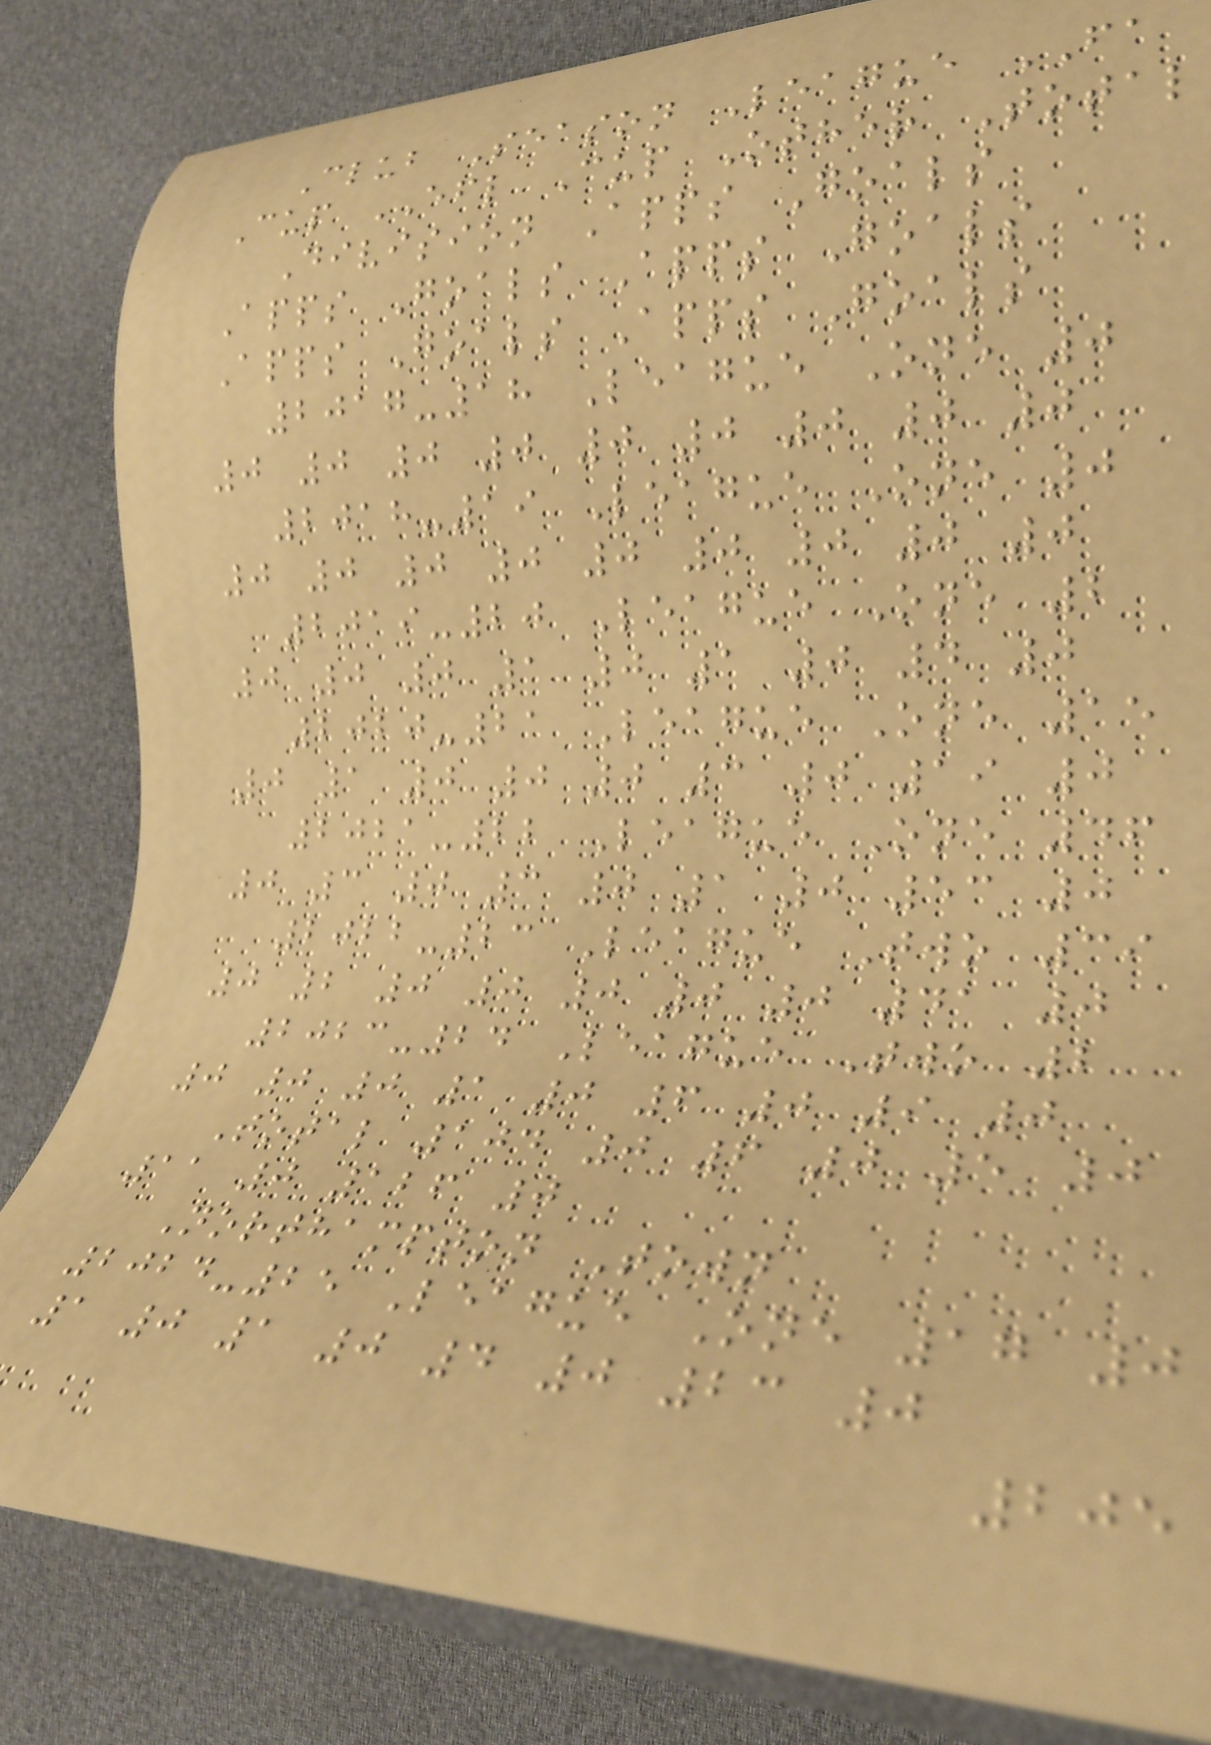Club Season League FA
Cup EFL Cup Other Total
Division Apps Goals
Apps Goals Apps Goals
Apps Goals Apps Goals
2017-18 League One 0
0 0 0 0 0 0 0 0 0
2018-19 League One 0
0 0 0 0 0 0 0 0 0
2019-20 League One 2
0 0 0 1 0 1 0 4 0
2020-21 League One 15
0 1 0 0 0 3 0 19 0
2021-22 League One 46
0 3 0 3 0 1 0 53 0
2022-23 League Two 39
0 2 0 0 0 0 0 41 0
2023-24 League Two 2
0 0 0 1 0 6 0 9 0
Total 104 0 6 0 5 0
11 0 126 0
Northampton Town
2024-25 League One 17 0
1 0 1 0 4 0 23 0
205
